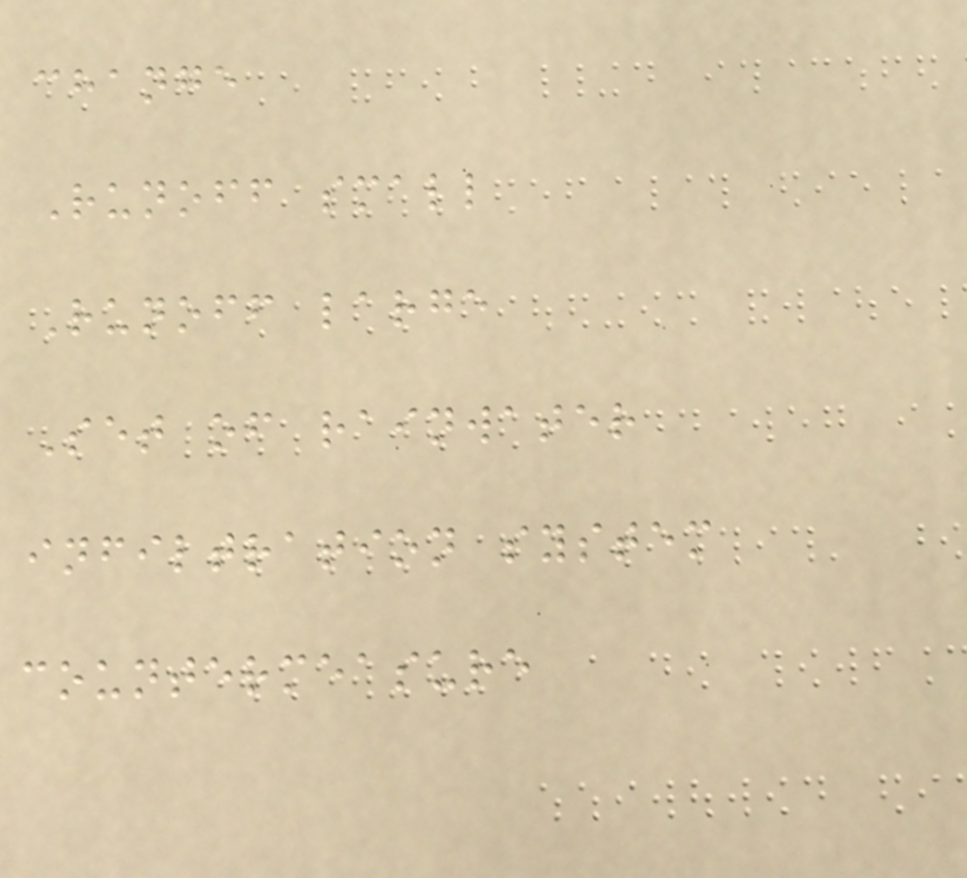change
Runoff small
Runoff large
Set of rainwater
infiltration system
countermeasure
